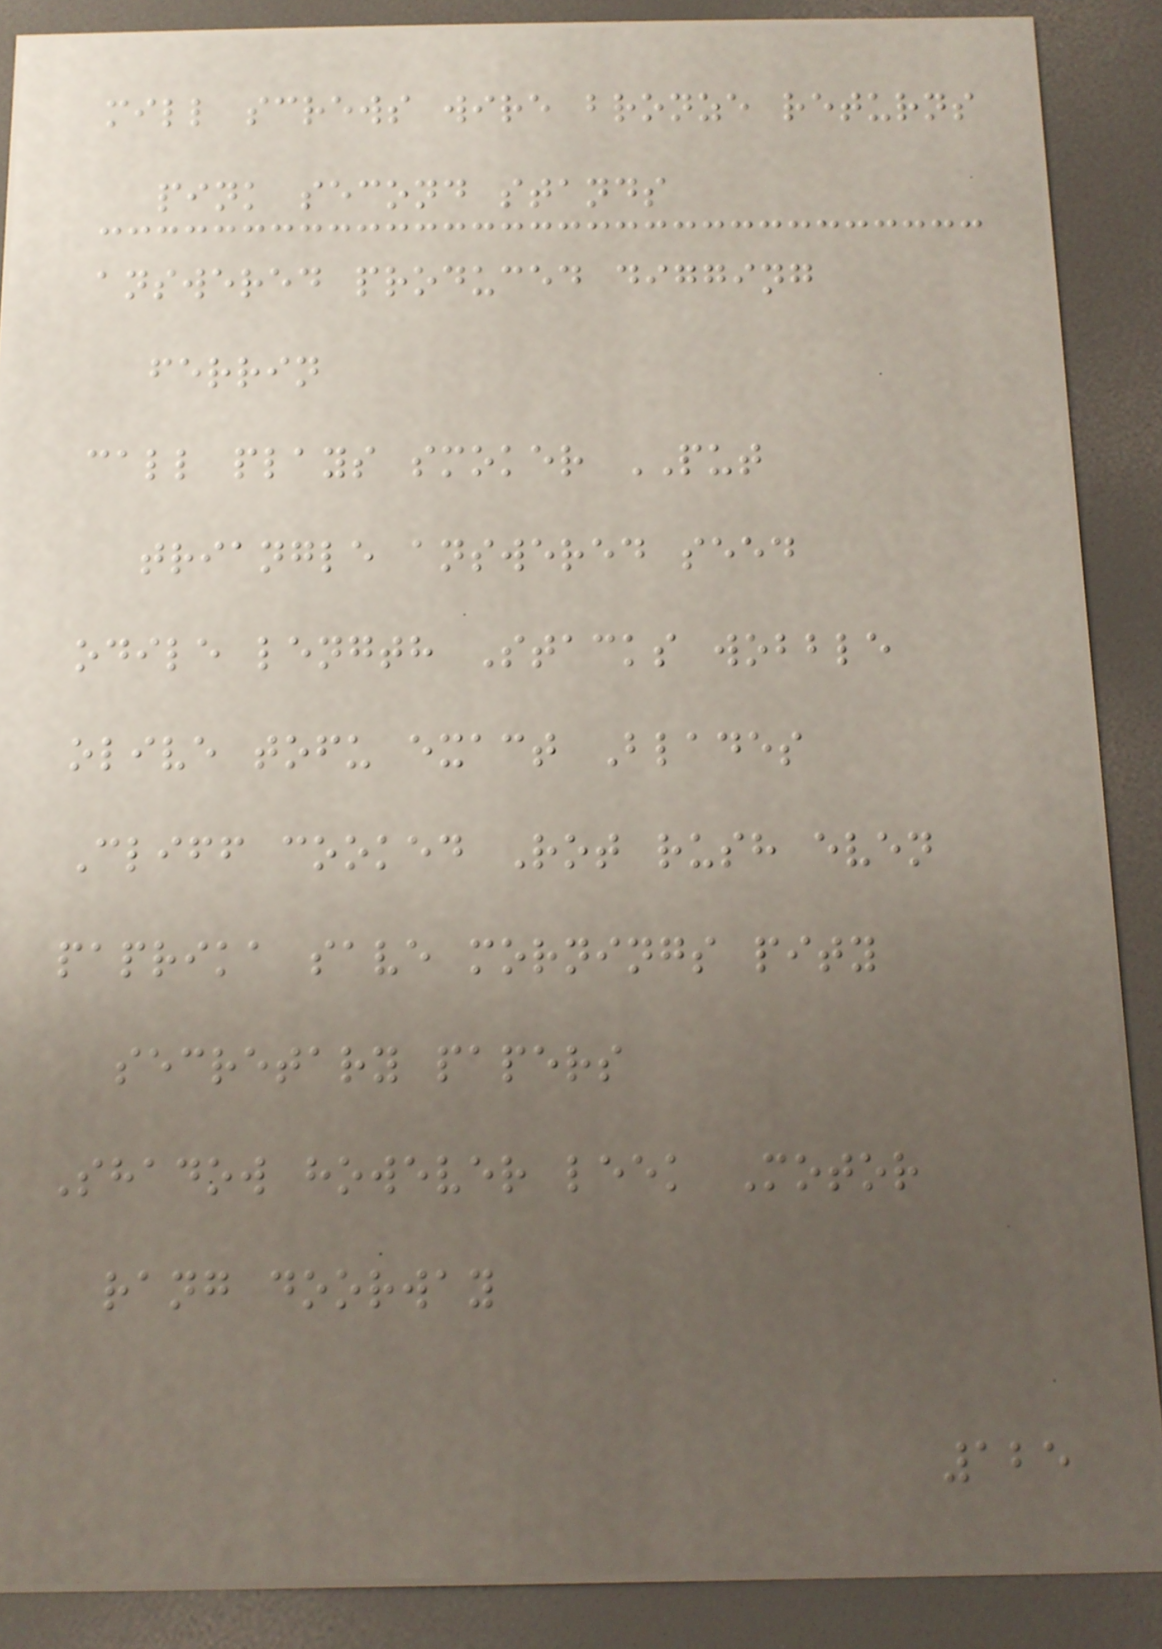mill screws wire bronze returns
pink second stands
answered produced digging
ferrin
call plays smoker PUT
triangle answered seed
odile length Stacks wobble
olive tofu exact Blades
Cliff cooked Rot rush even
paprika save mornings pity
secretary papers
Shadow however leek Motor
rang doorway
125
